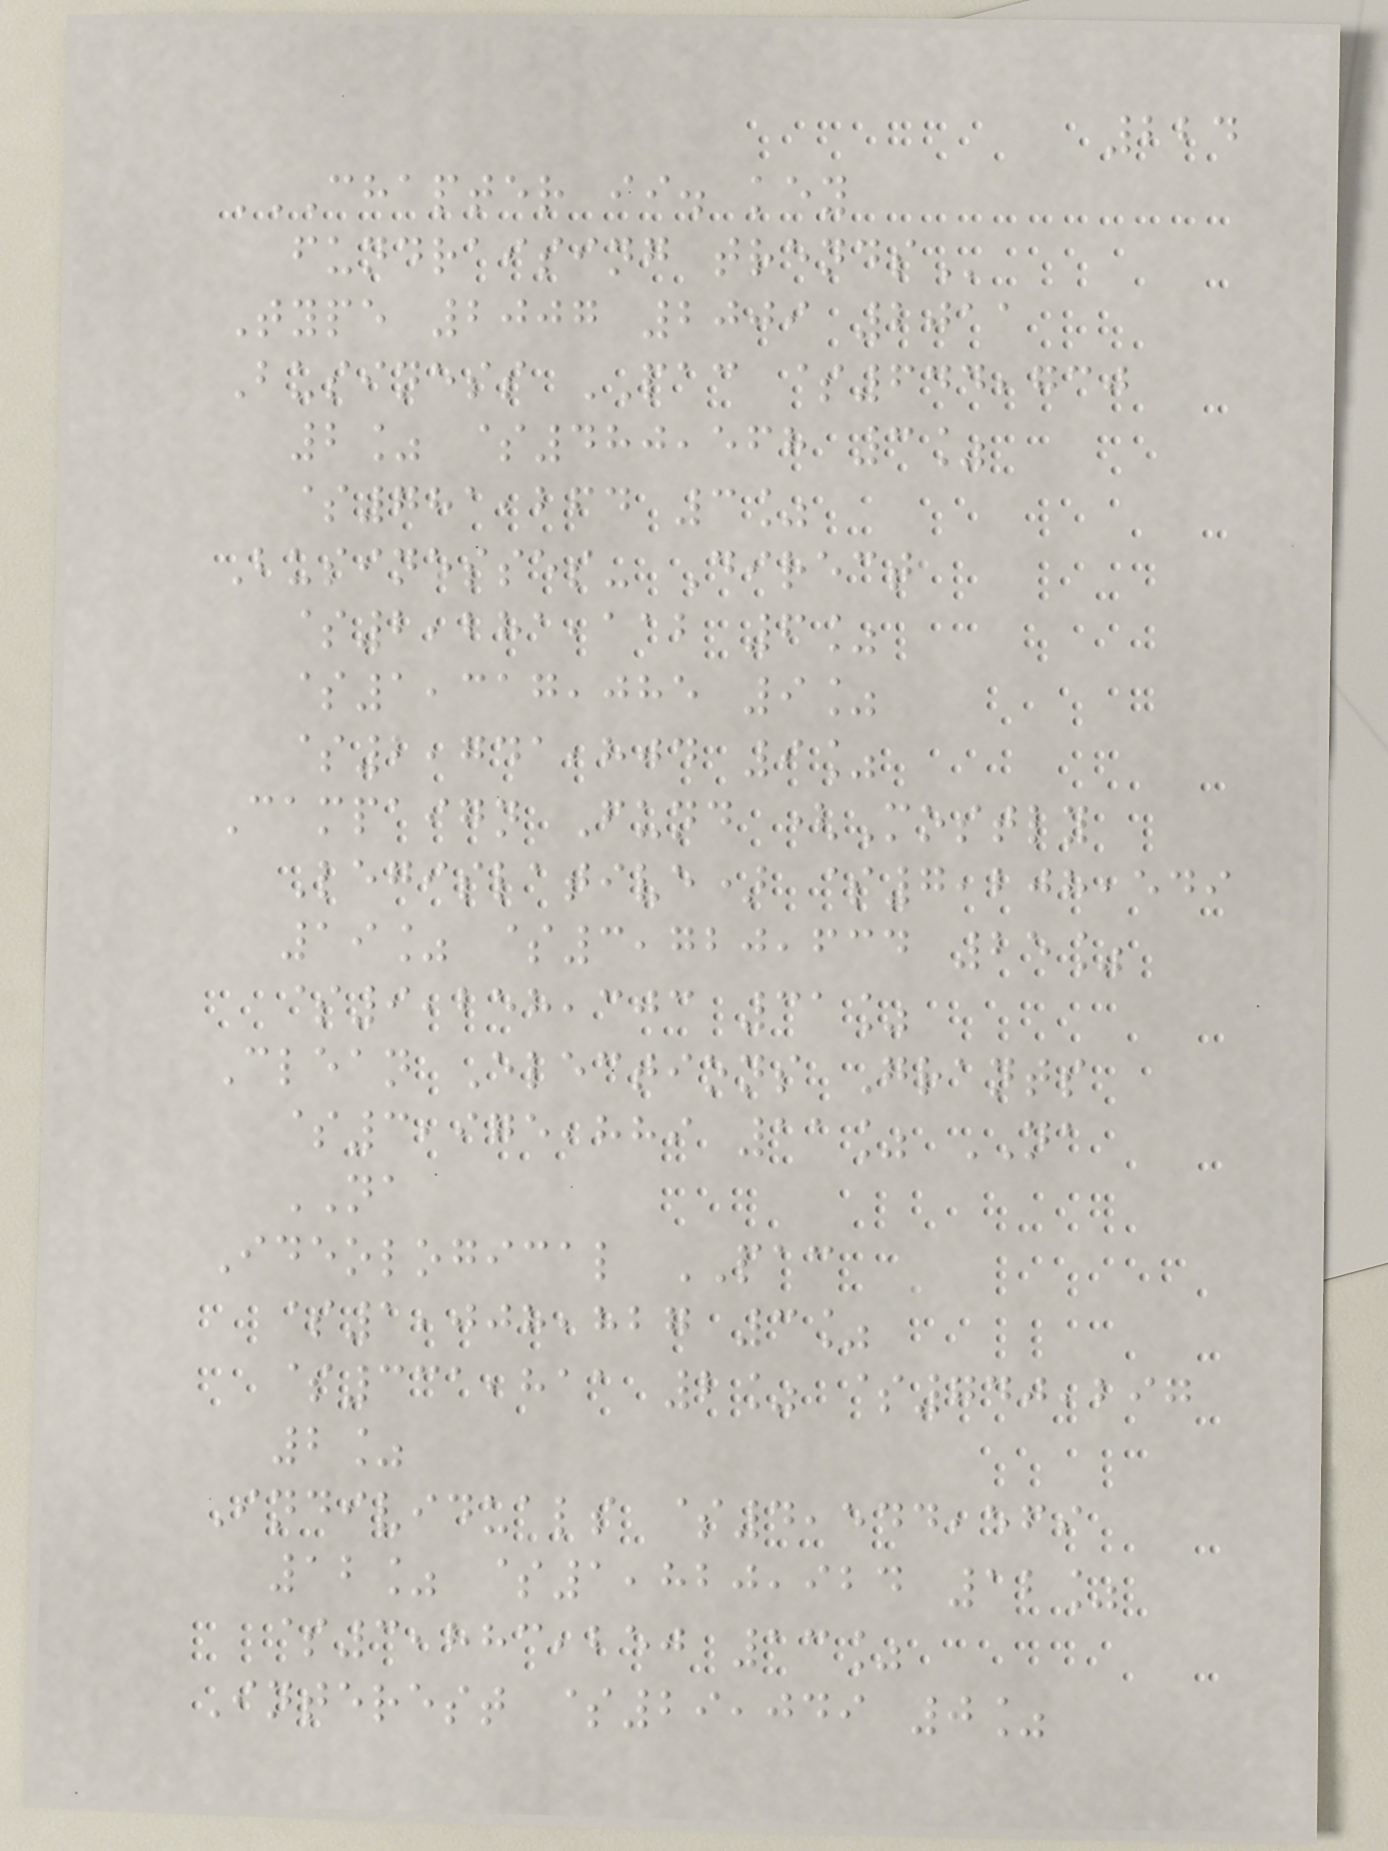224
CHAPTER II. KEY
FUNDRAISING TRENDS
Type 2007 2009 2011
Business PAC $644,730
2% $480,568 3%
$781,264 3%
Businesses- Direct
$2,281,112 6%
$1,317,085 9%
$2,741,804 9%
Campaign Fund (Mostly
Legislative) $7,208,549
19% $3,720,634 25%
$9,258,303 31%
Clean Elections Grants
$3,975,889 11% NA
NA
Ideological PAC
$1,008,827 3%
$331,811 2% $740,297
2%
Individuals $4,544,569
12% $1,820,924 12%
$3,883,250 13%
Interest $29,049 0%
